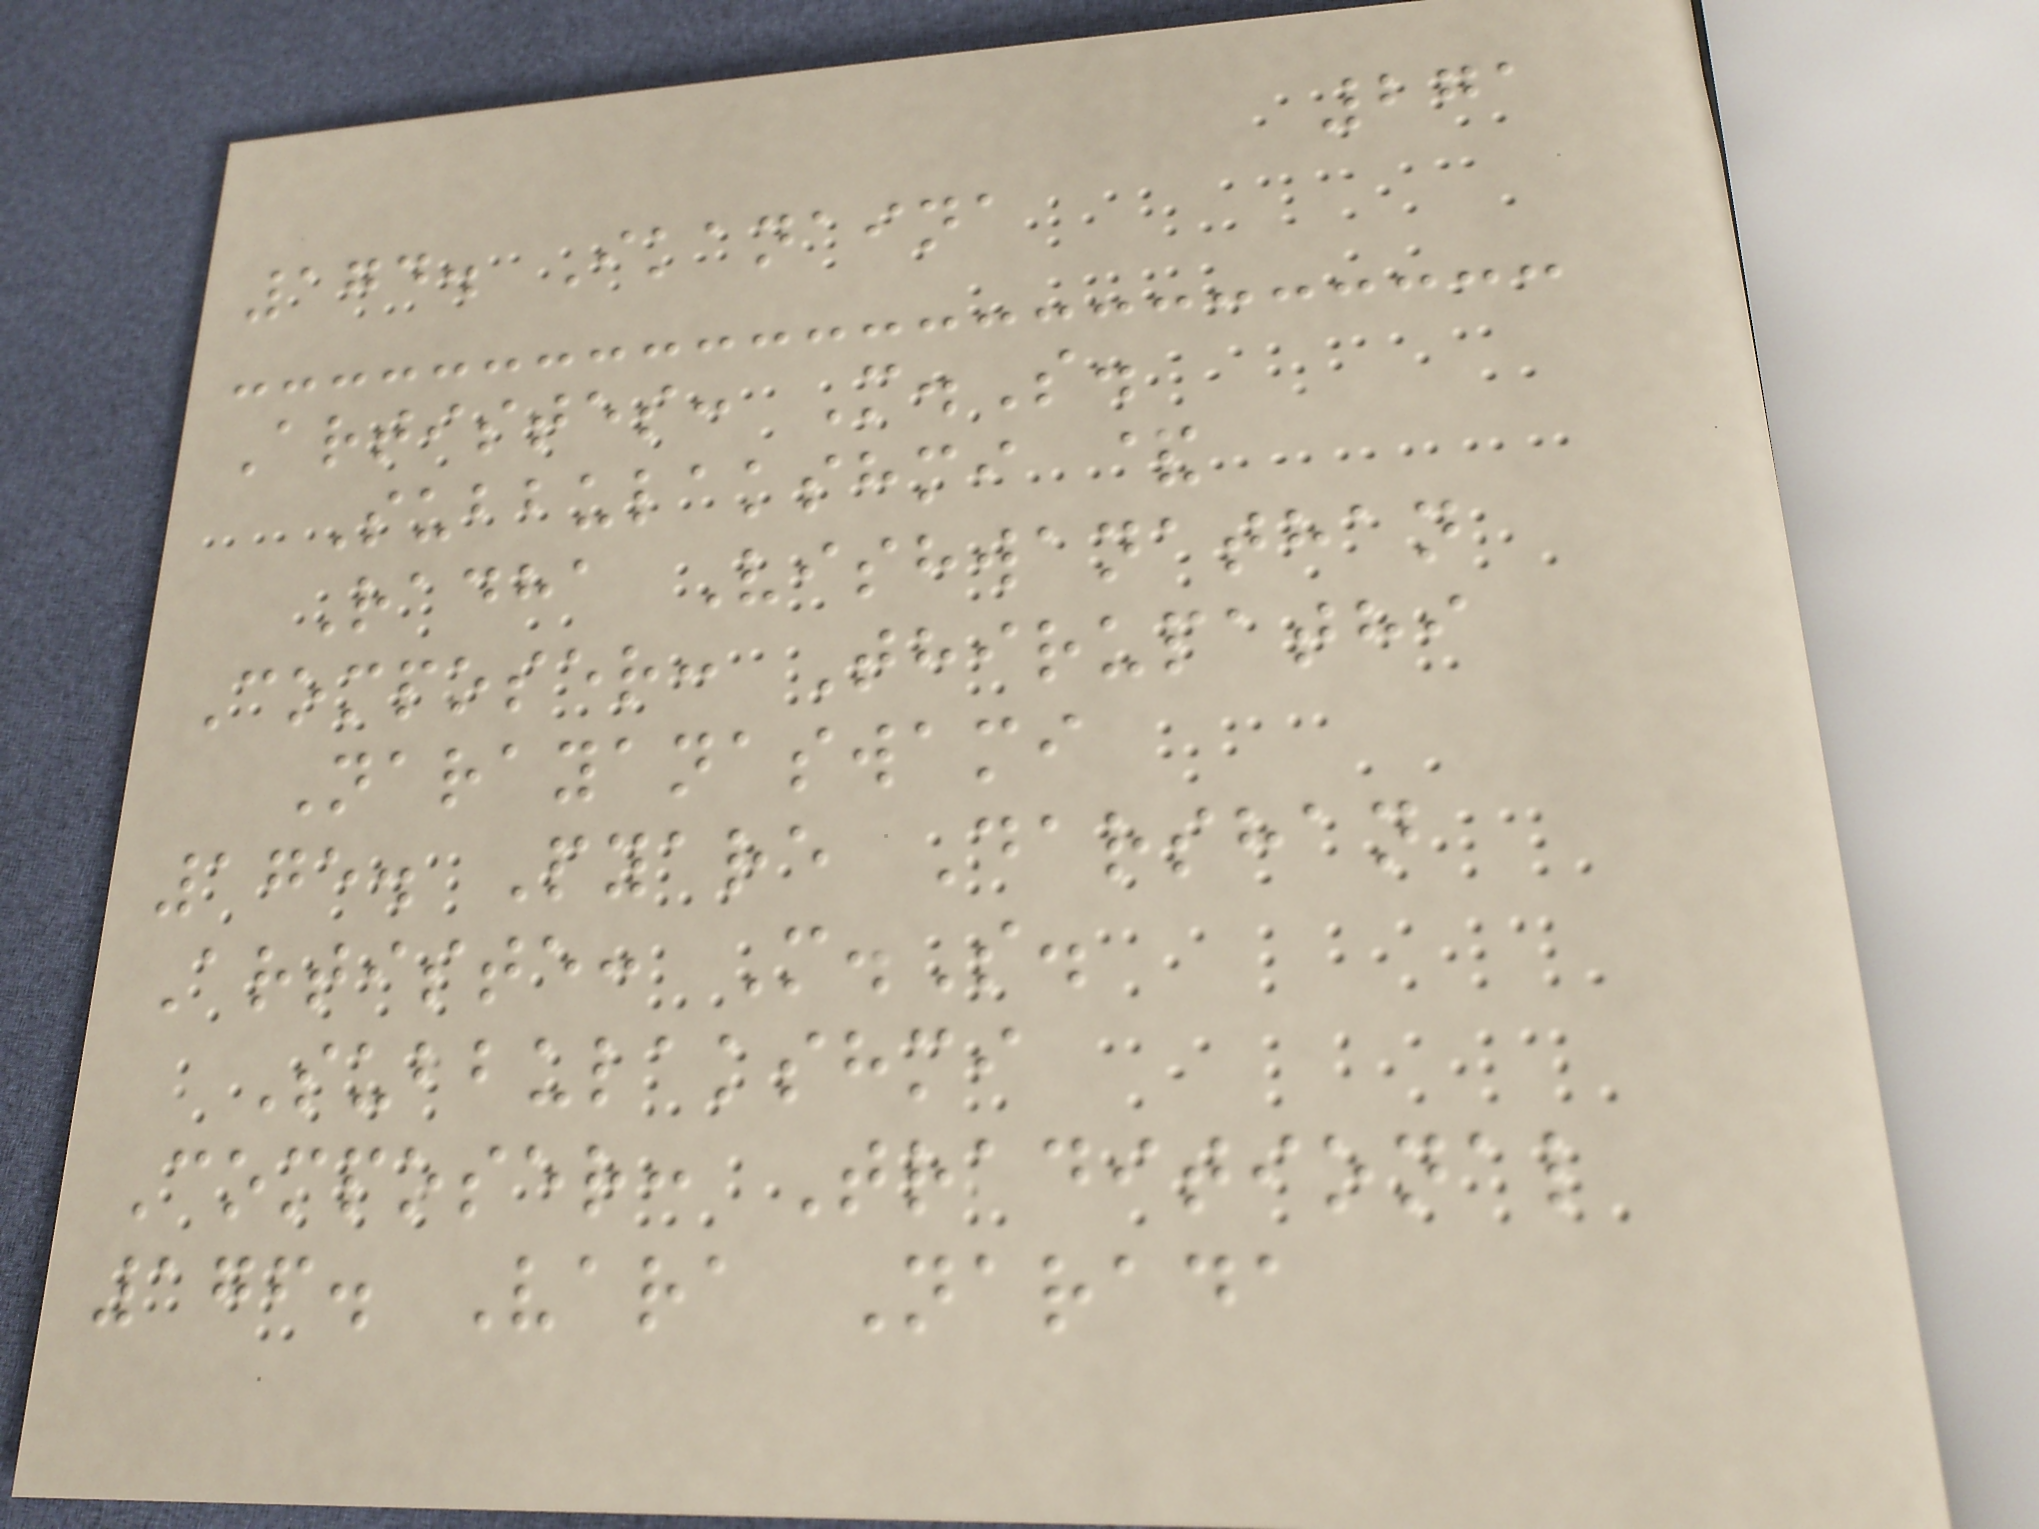271
174. Ikanaina
Artistes: M.S.
Subbulakshmi &
Radha Vishwanathan
Composer: Thirupathi
Narayanaswami
175. Pyare Darshan
Artiste: M.S.
Subbulakshmi
Composer: Traditional
176. Vara Narada
